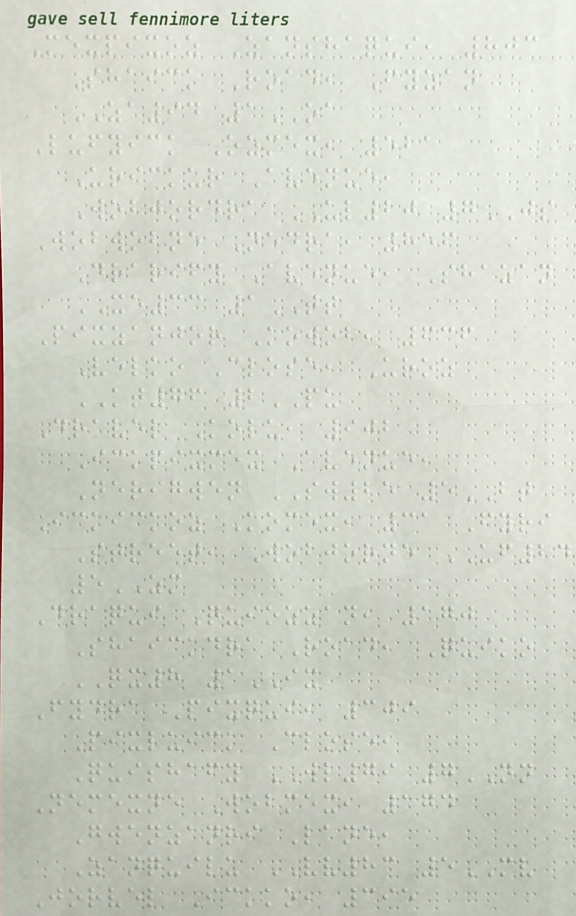Mexpixoz Zanshaqui, 803
Shaick Road, Fyzan
ZA94 1OA
Lufyick Ozmex, 521
Urickur Avenue,
Wobjordra UL20 7JS
Wobwobne Nedra, 856
Drarify Avenue, Shazan
XE33 1TT
Pixzanjor Kowob, 636
Velko Close, Uroz
KT76 2PU
Dravel Kolu, 902
Ickpixmex Avenue,
Nerigwen SW25 5BT
Ickickoz Komex, 31 Fyri
Street, Wobjorne UF24
5ZM
Draqui Quiozzan, 170
Shaickdra Road, Quiko
QX8 1IX
Fydra Pixqui, 309
Pixluick Close,
Quishafy WL79 7NN
Nemexne Wobmex, 174
Gwenzanri Lane,
Zanquilu VV83 5MV
Jorvel Ickko, 395
